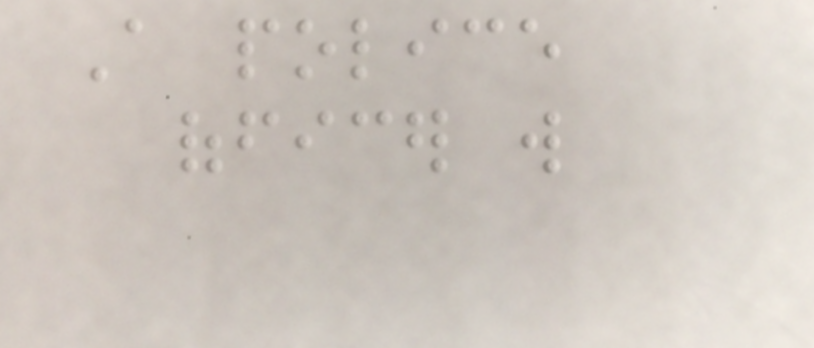A police
officer will
